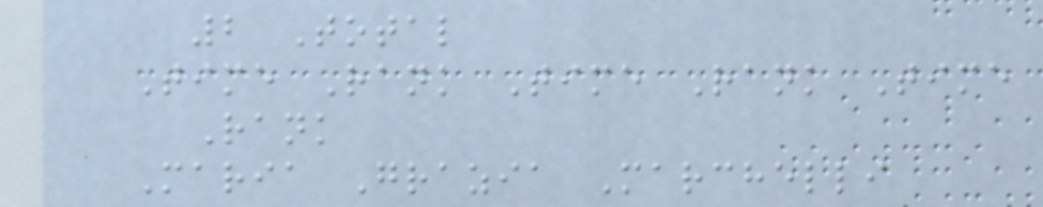2 Total
Time Rank Time Rank Time
Rank
Maria Grazia Marchelli
